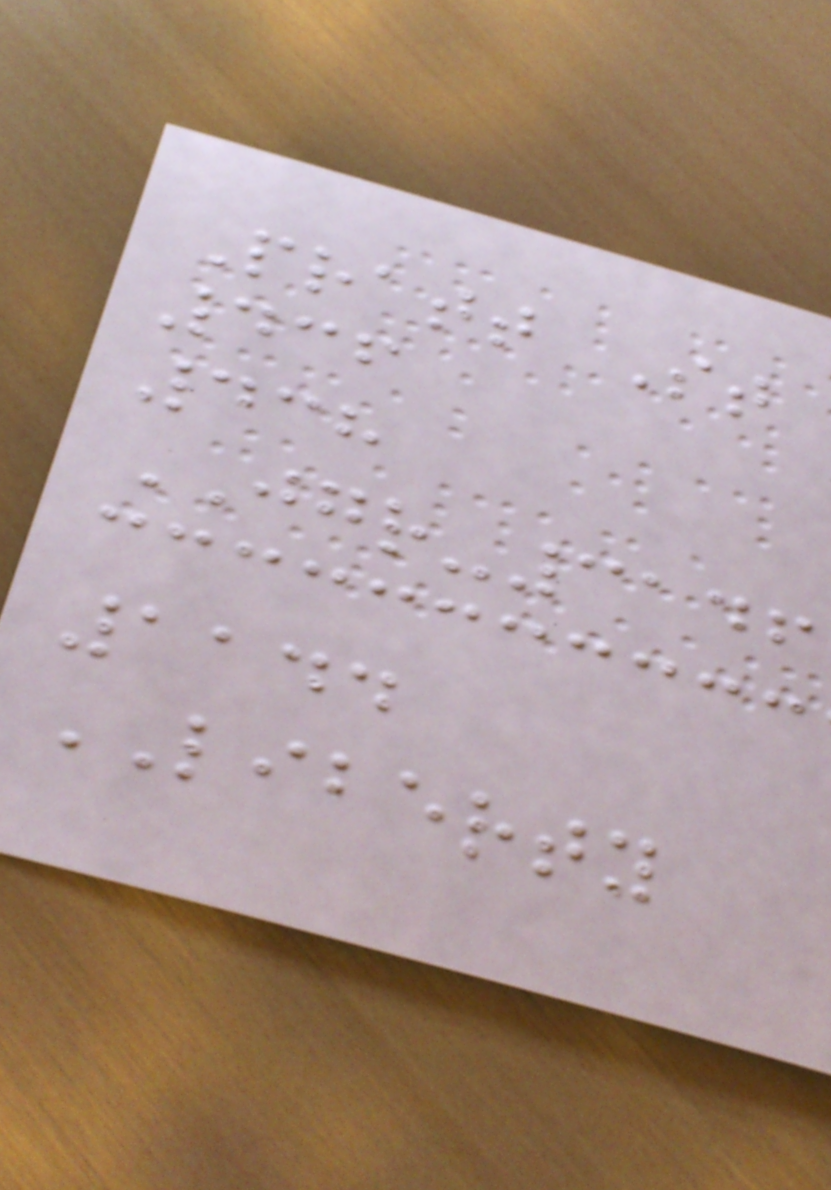Pratt St
436
438
JGR-3146
1144
LIBERTY
